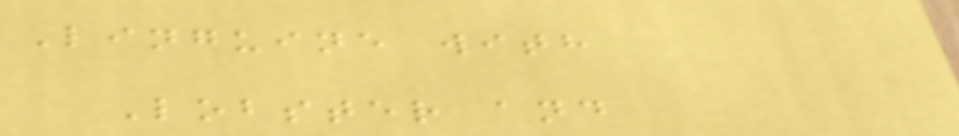Linguine with
Lobster and
